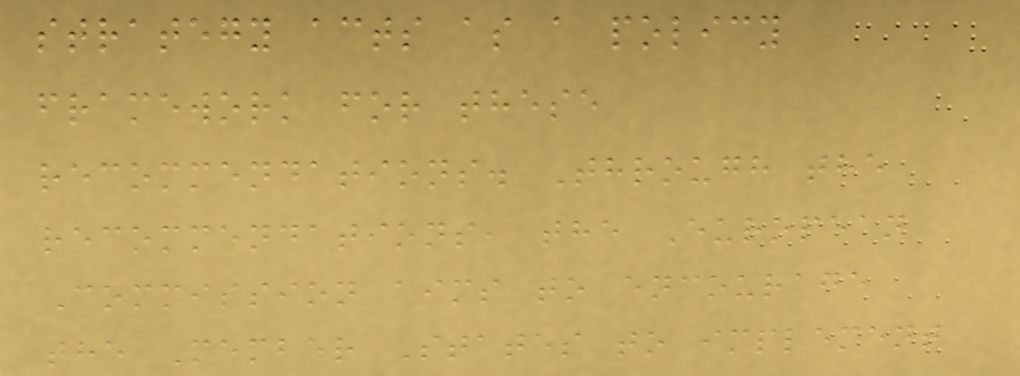strategy acts as a policy
framework for these
recommendations. Through the
recommendations, the European
Commission aims to encourage
the Member States to implement
